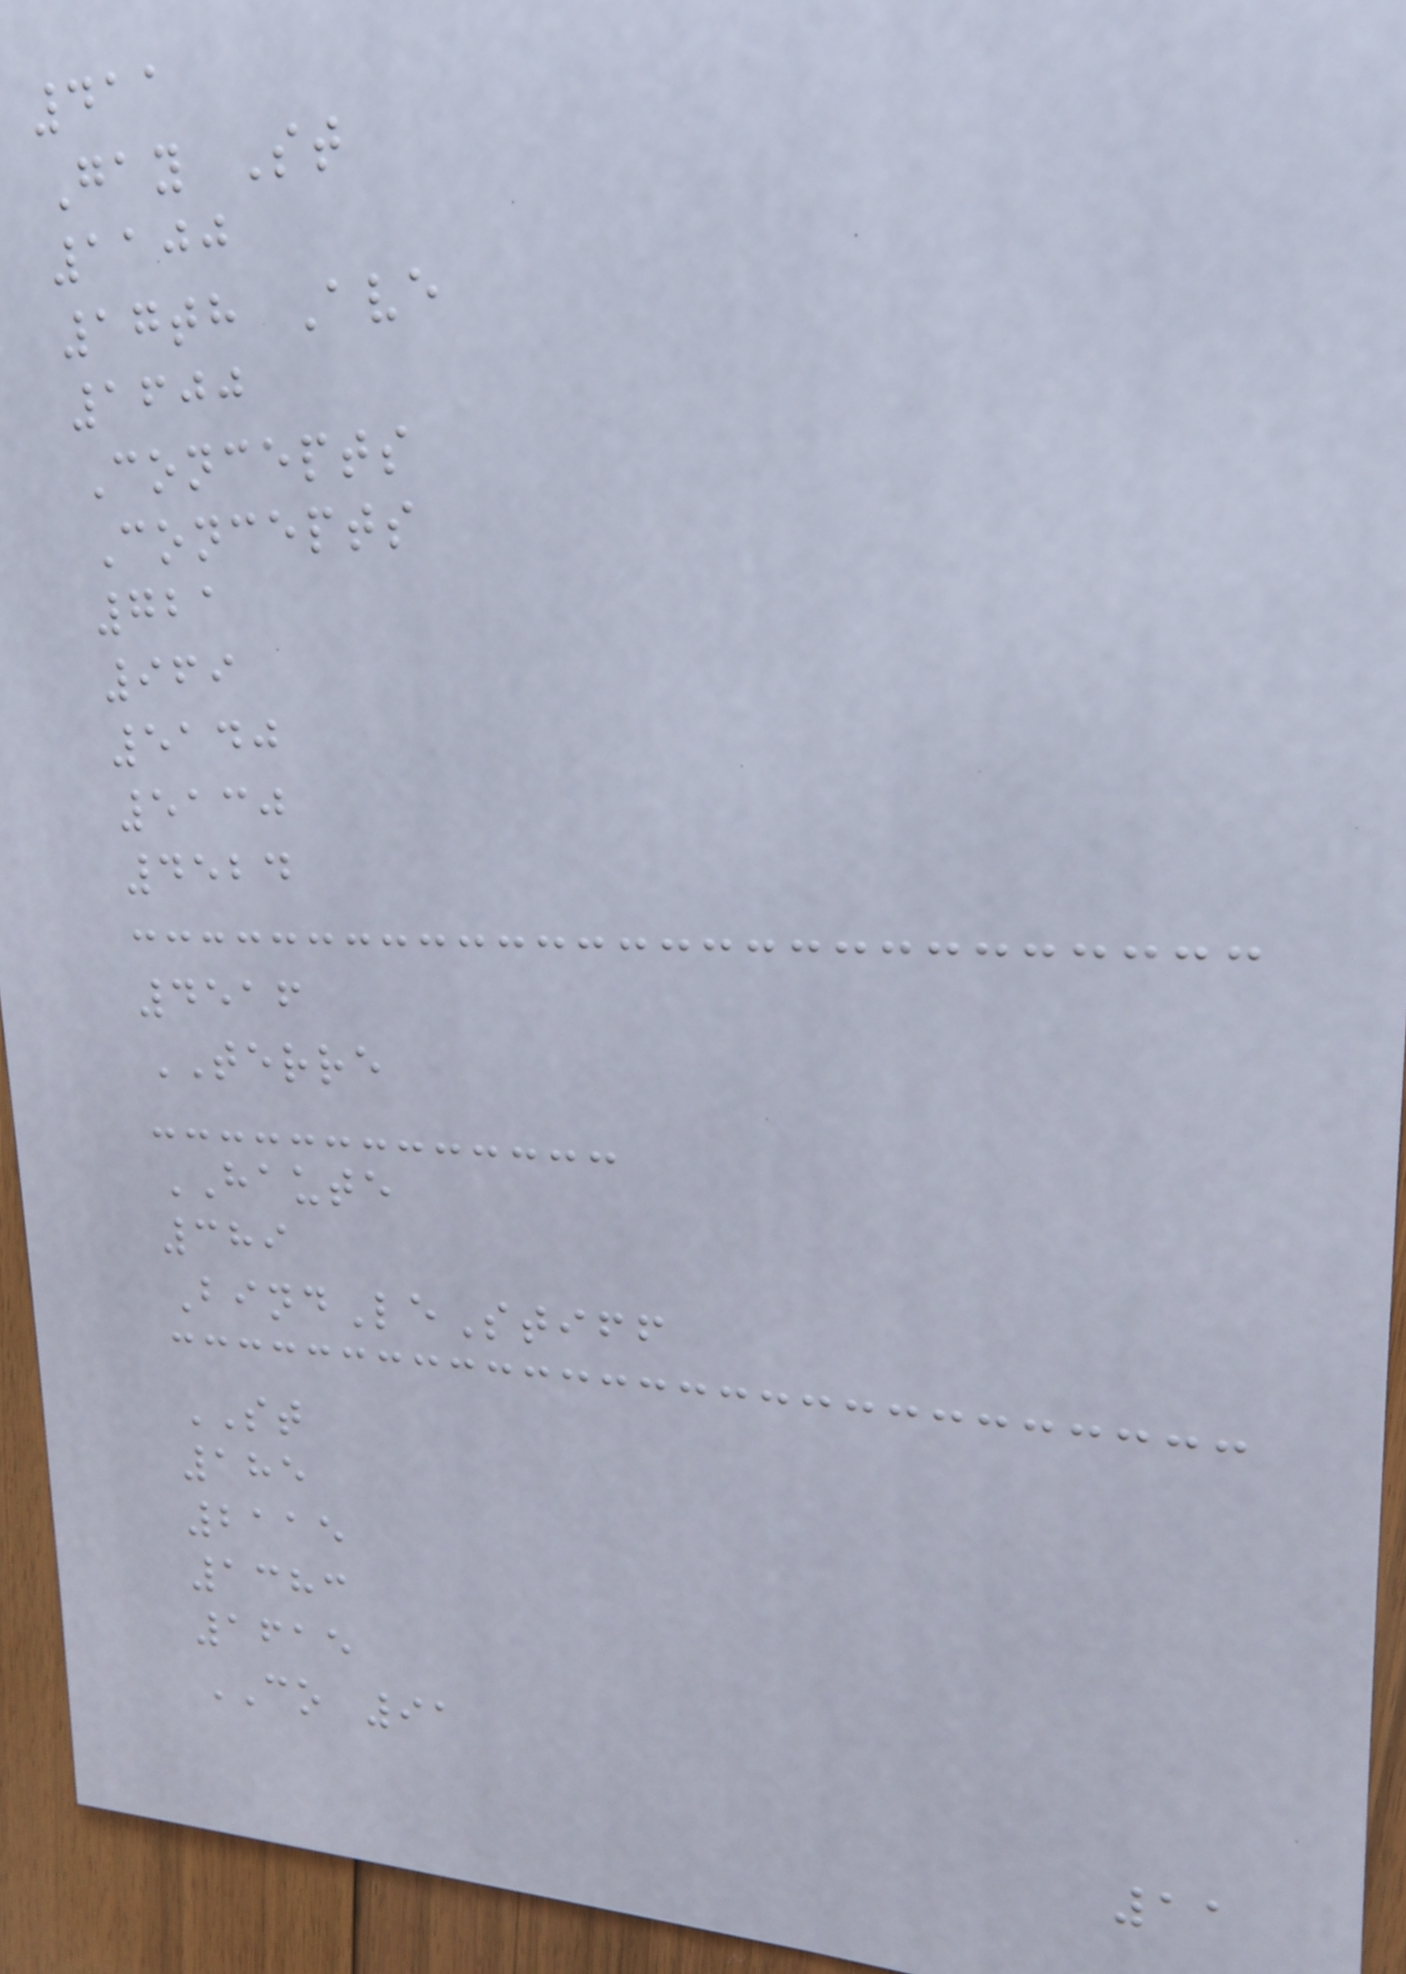411
Gay St
1100
17th Ave
1600
Concepts
Concepts
721
969
5140
5130
4524
4516
TERRE
HAUTE
389
BindLeStiff
ST
185
2115
1383
1615
CO 91
11
